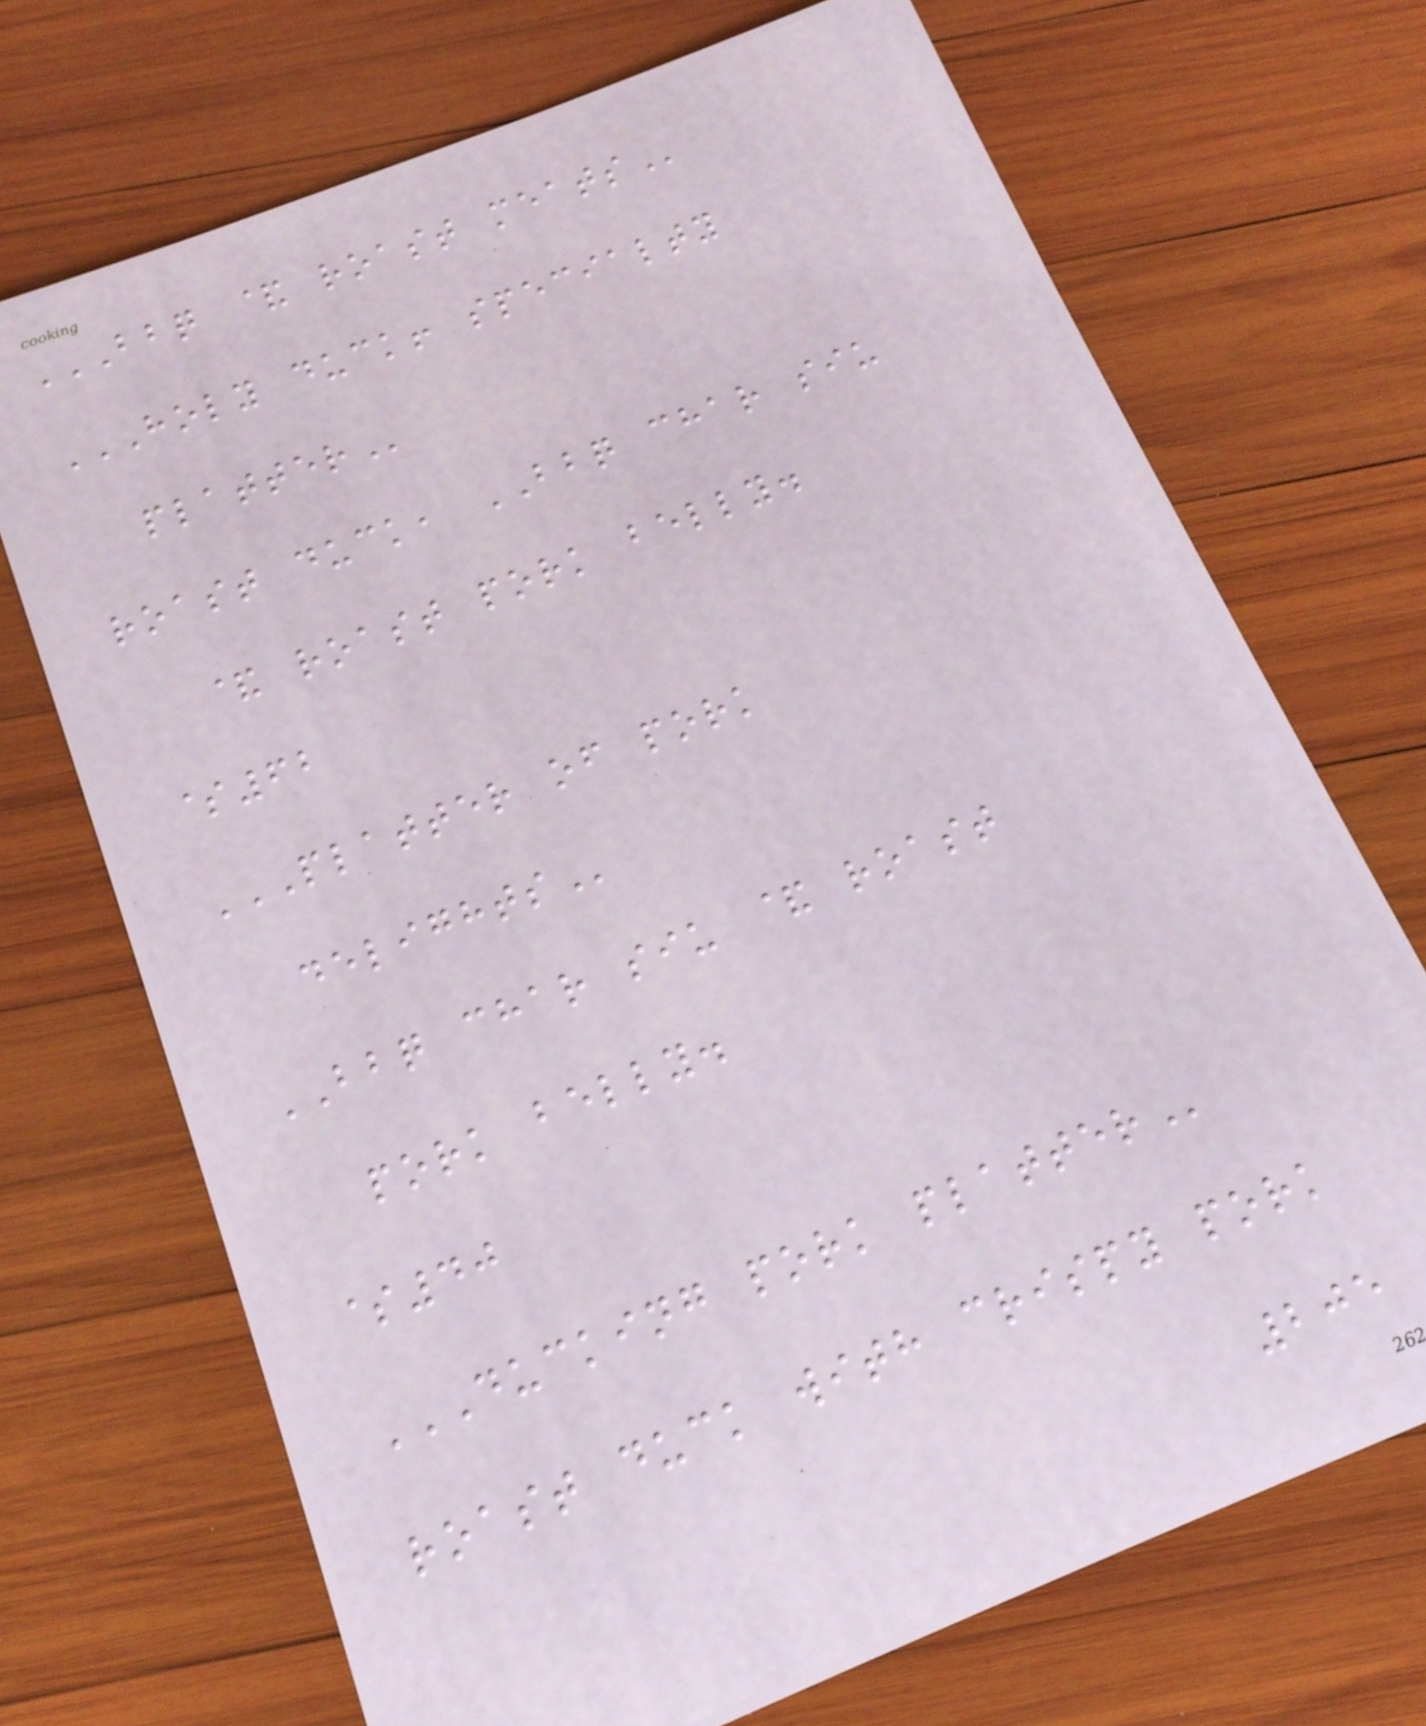BBQ & ROAST MEATS
HOLY DUCK! SPECIALTY
PLATTER
roast duck, BBQ char siu
& roast pork belly.
$62
PLATTER OF PORK
DELIGHTS
BBQ char siu & roast
pork belly.
$40
DUCKING PORK PLATTER
roast duck with crispy pork
205
